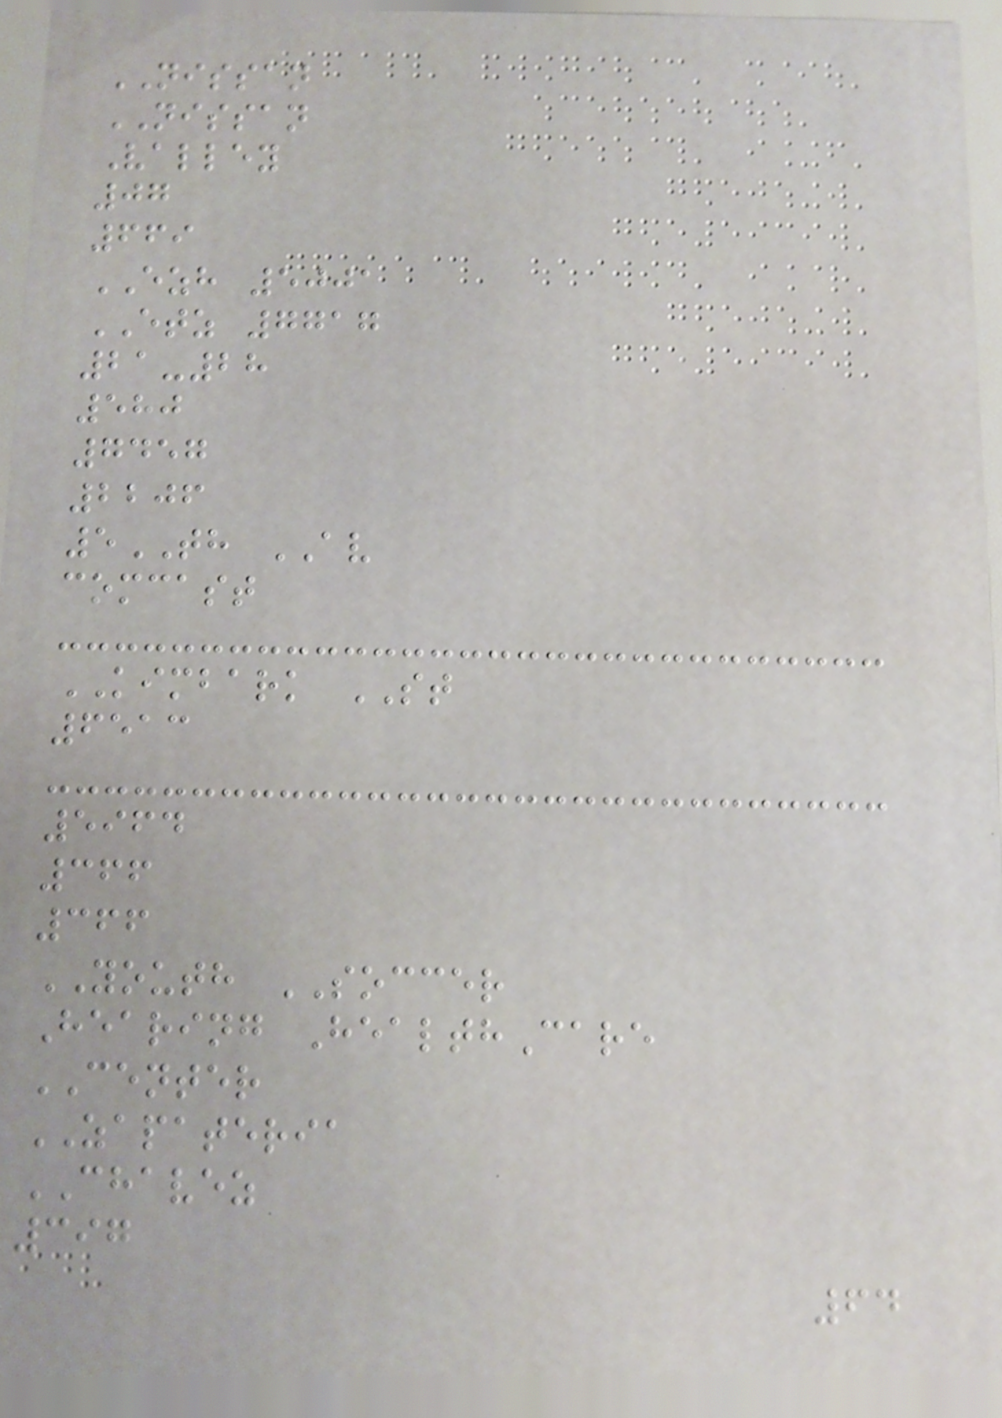NISSAN
NISSAN
Valley
07
669
EZH 5001
ETZ 7717
21-28
580
7457
2206
5TH AV
comcast
KIMBARK ST
6513
5964
366
366
YOUTH SOCCER
Hearing HealthCare
CENTER
ZAPATERIA
CHAVEZ
397
64
